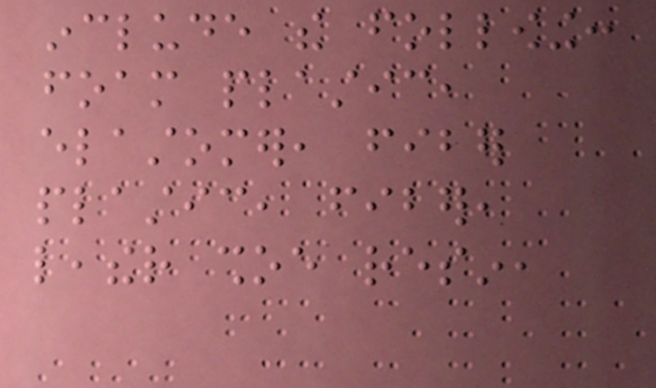include the following:
foam plastic,
elastomer, fiber
plastic, fiber,
leather shoe resin,
